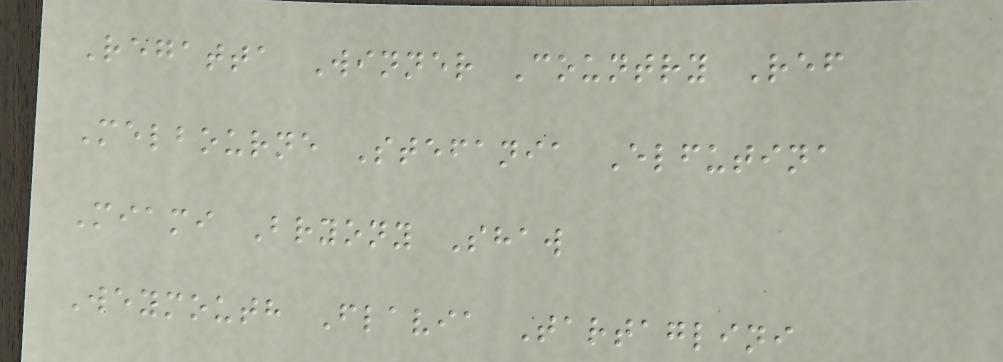Regatta Winner Country Ref
Melbourne Stefania Elfutina
Miami Bryony Shaw
Weymouth Flavia Tartaglini
